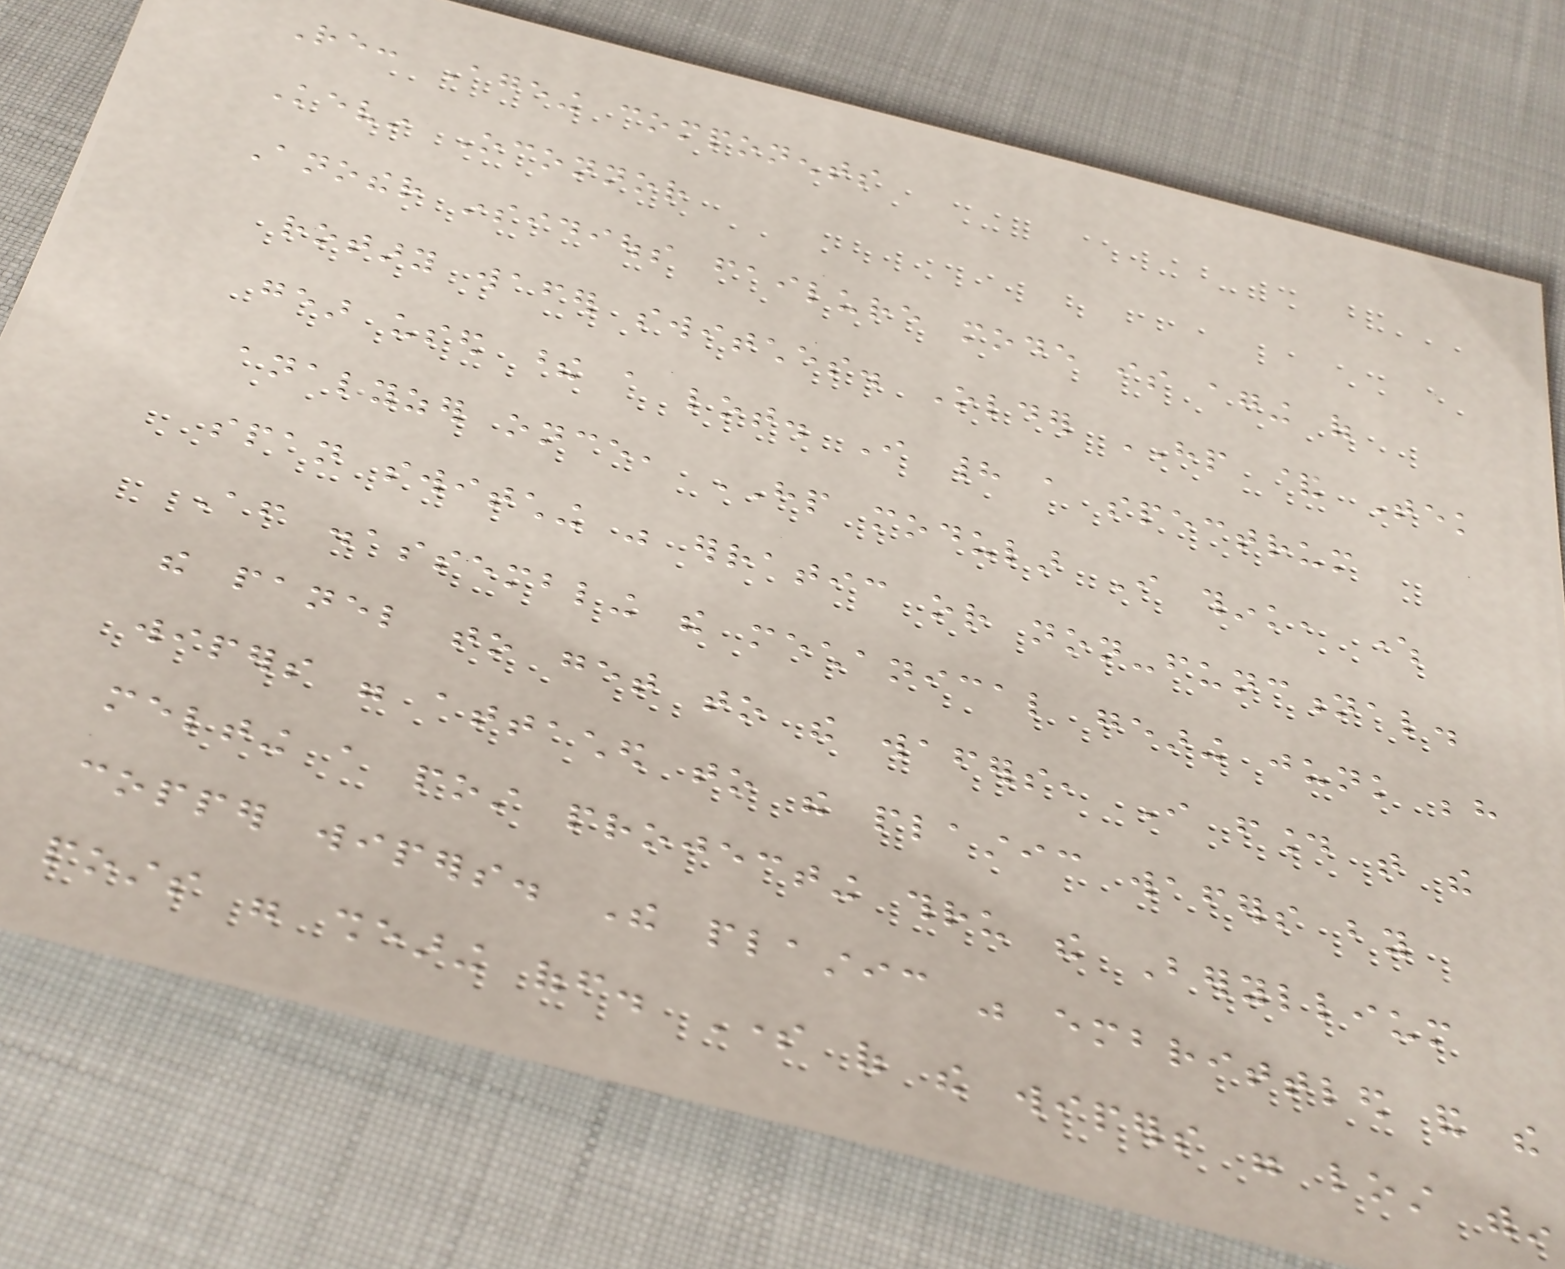Re: Ageing components
Kevin Oconnor
Another insidious failure mode is aging of
rotary wafer switches. Older HP & Tek
gear used these a lot. I had a spectrum
analyzer once, HP modular I think, where
span switching was erratic or non-functional.
After disassembling the mechanical gearing junk behind
the panel to get to the wafers, I found that the
wipers were attached to the plastic wafers by
melting a post projecting thru the Beryllium
copper wipers. The plastic was embrittled and the
posts were shearing off. Some of the wipers were lost within
